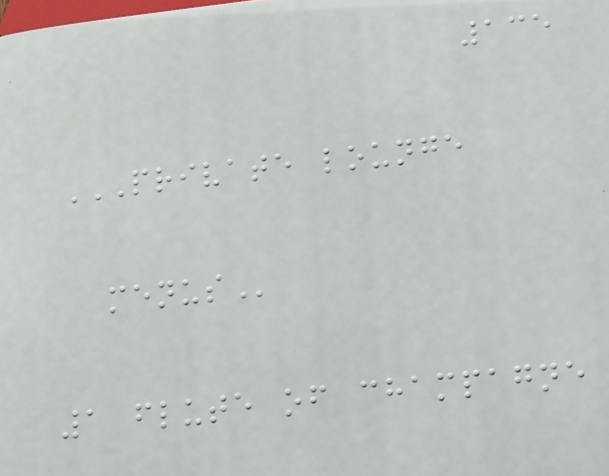135
PRIVATE LOUNGE
MENUS
1 flute of champagne
